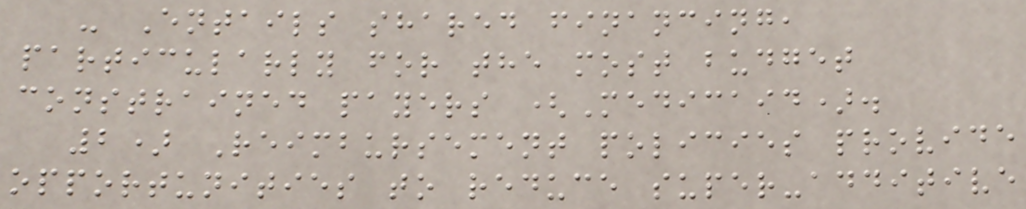- Entails shared financing,
particularly for the most budget
constrained payers (Medicaid).
2) Reimbursement policies provide
opportunities to reduce super-additive
